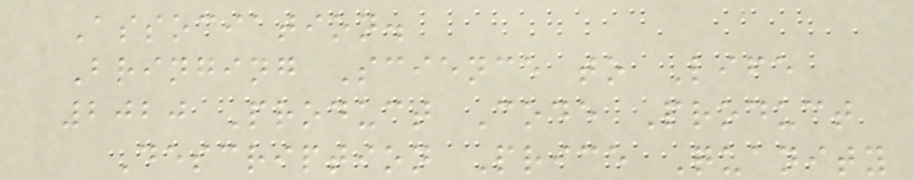Association.
Bringing Science to Life
2020 Product Code Product
Description Price Quanity
